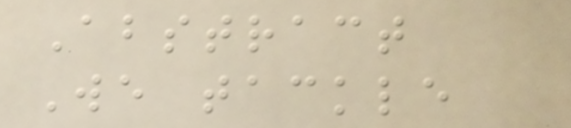Abstract
We tackle
